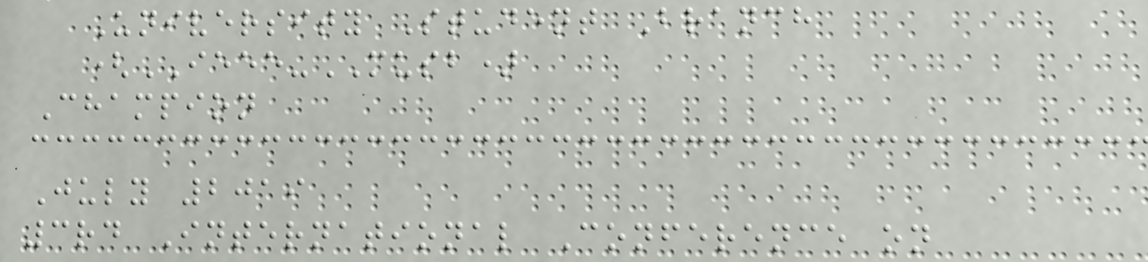University Student Branch
(IEEE-MUSB)
Champion
July 2019
3rd International Conference on
